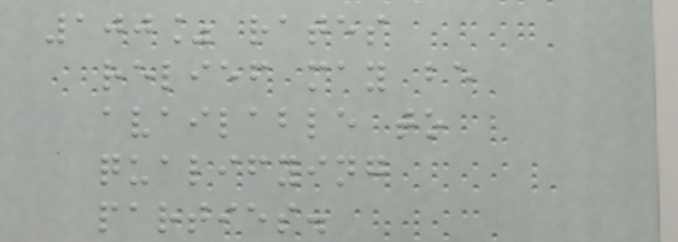100% rates
relief may be
available to
qualifying
parties.
